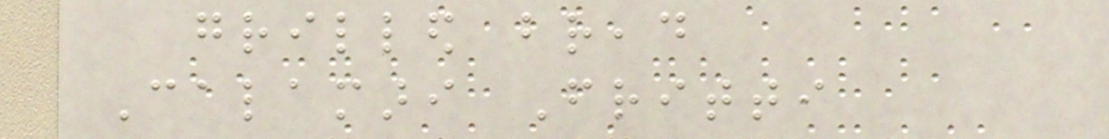grilled bread
Calamari Fritti
